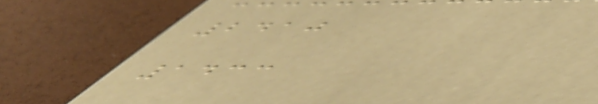2410
1433
